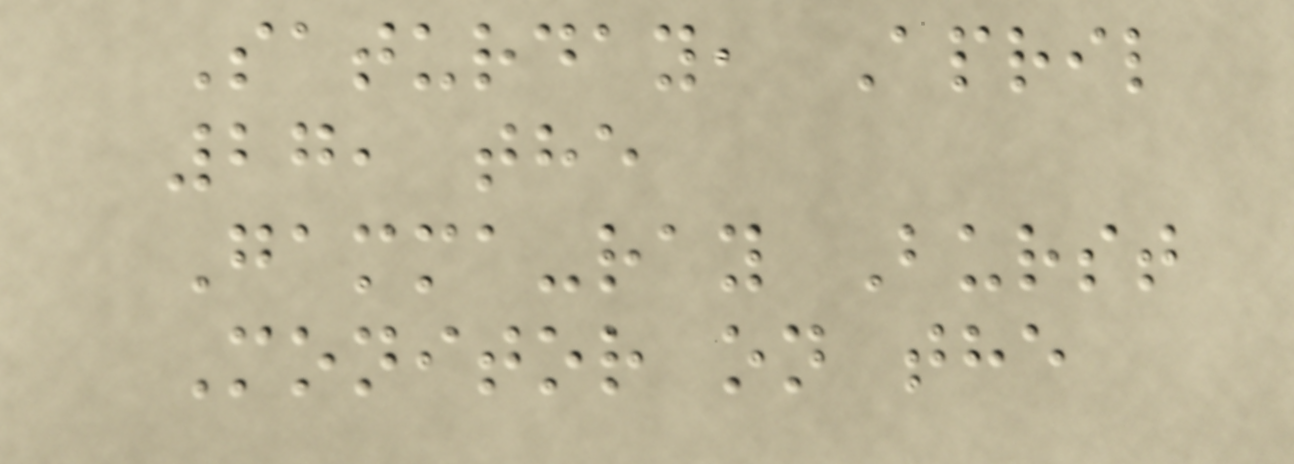Saturday, April
27, the
Gamma-ray Burst
Monitor on the
